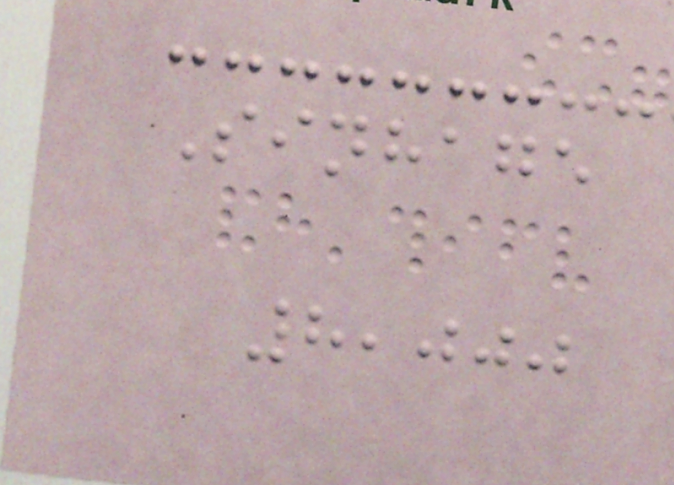Sinhage
8,000
